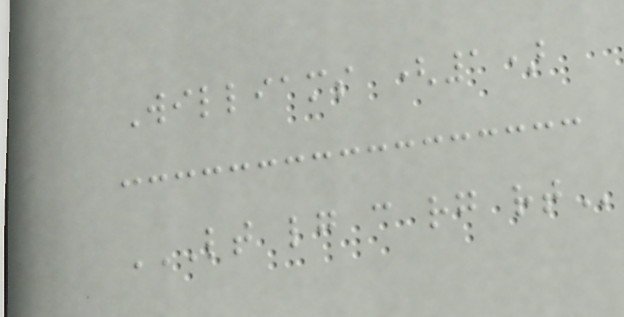Williams (1)
LT LG C RG RT
